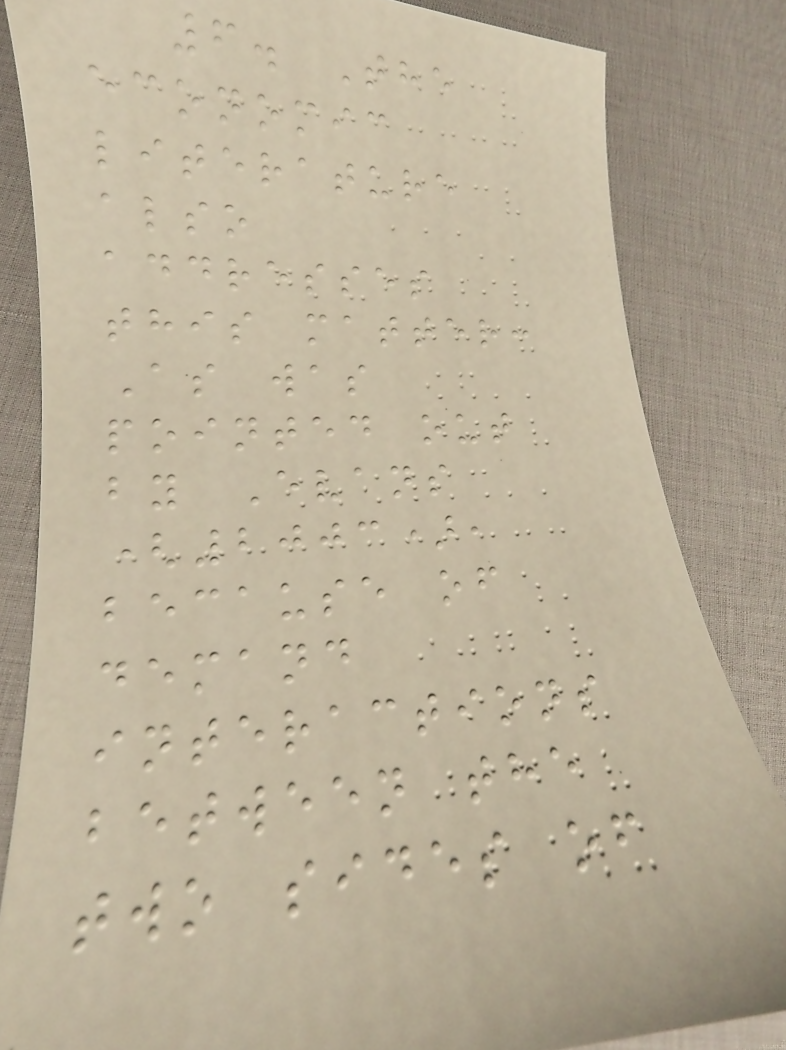6. The
economic
literature
also
addresses
this matter:
As was
pointed out
by Evans
(2003),
because of
demand
interactions
between the
two sides of
